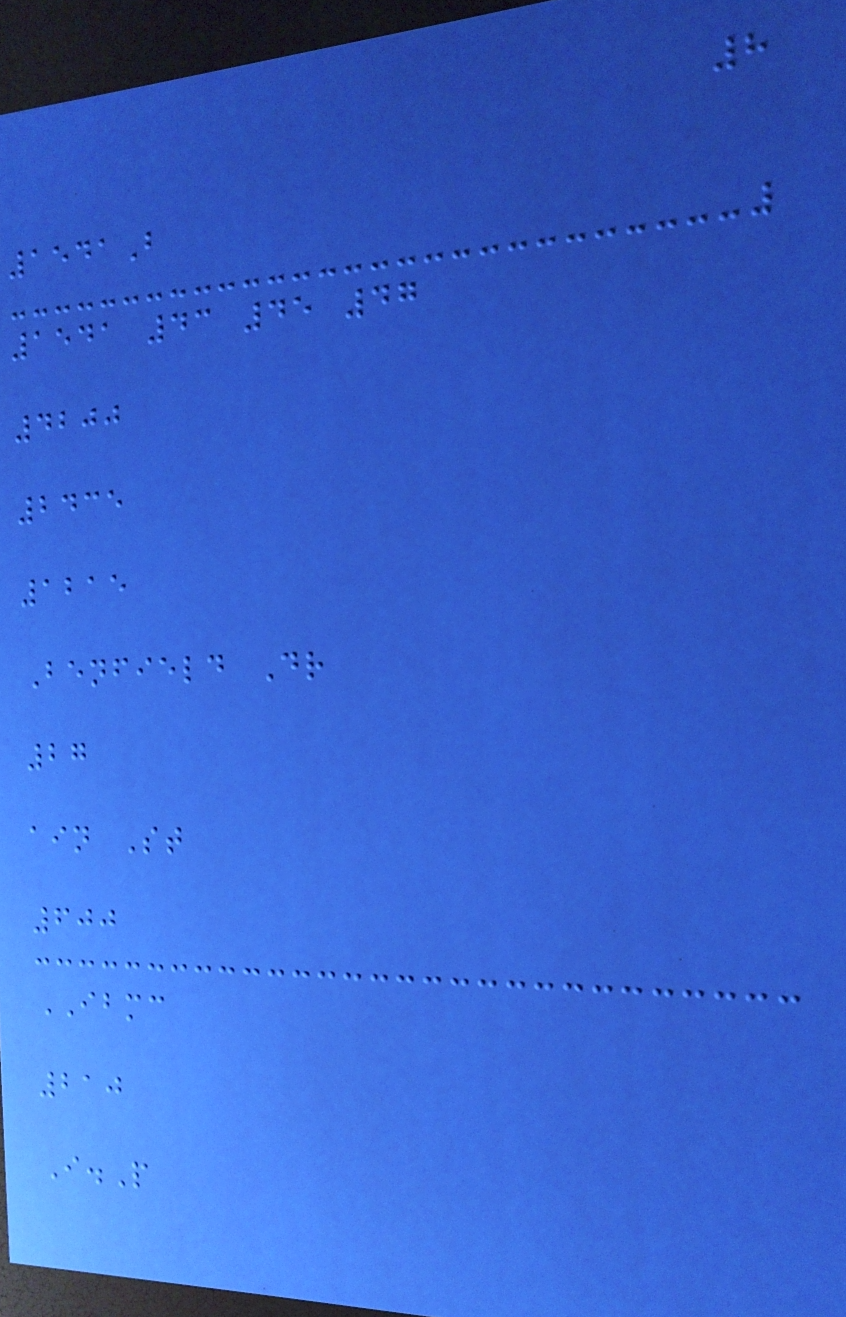8
1541B
1541 43 45 47
4200
2435
1215
Benfield Dr
27
ain St
600
IBMC
210
I.P
